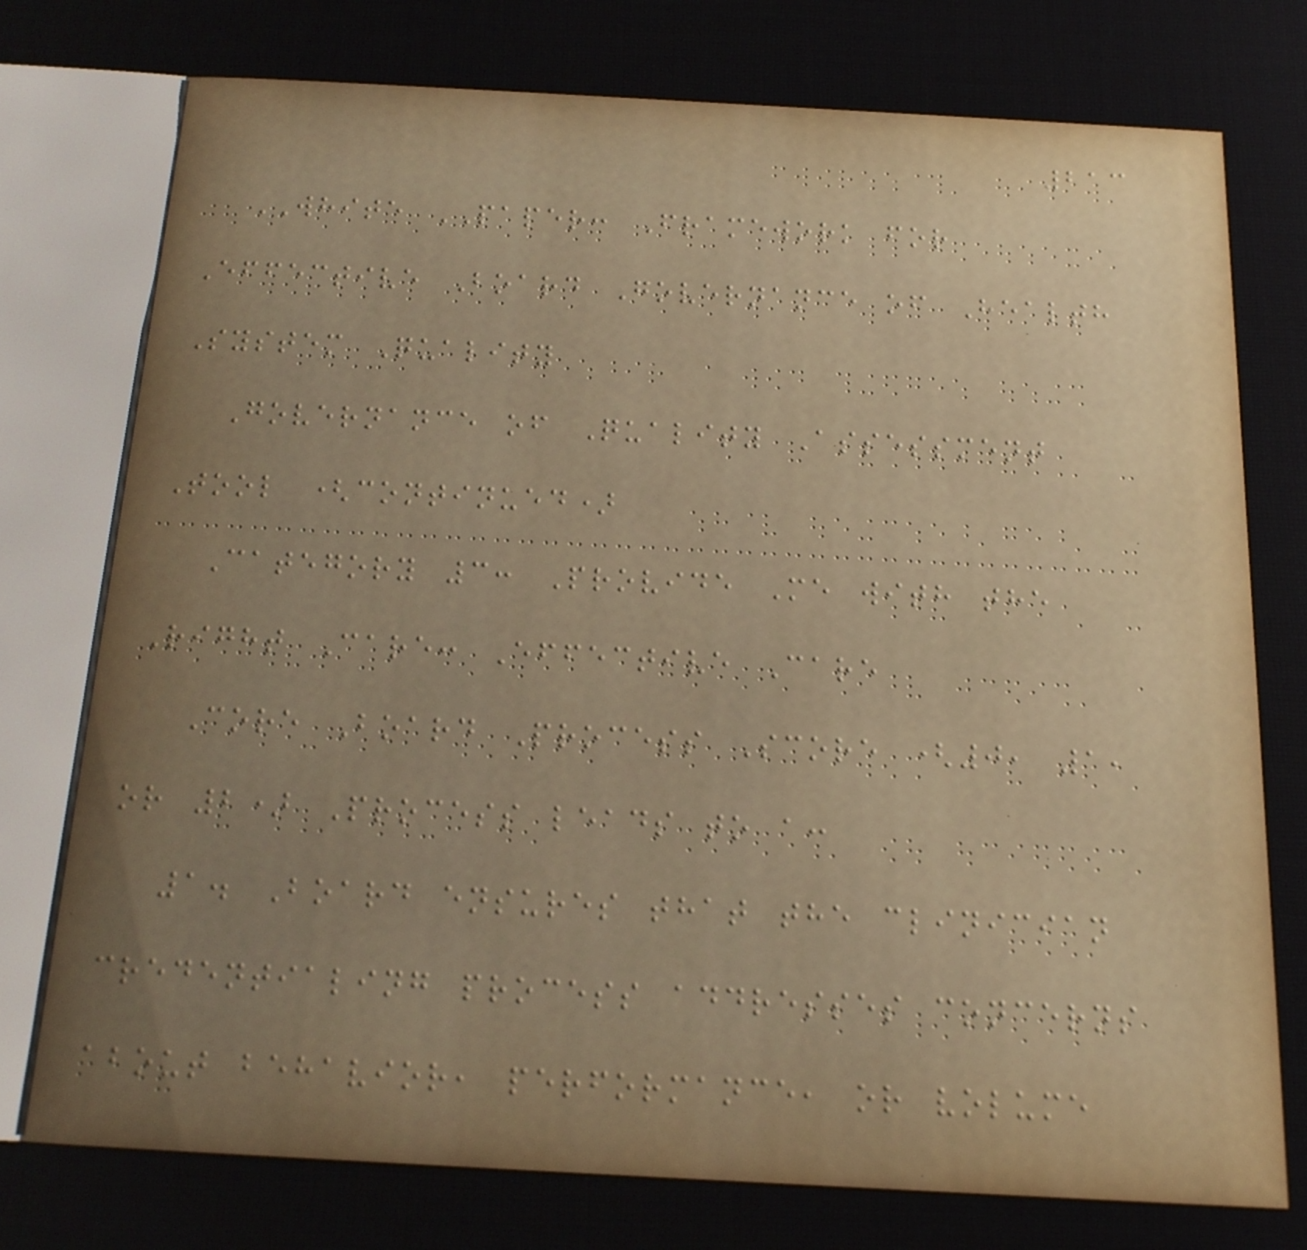213
WHITE PAPER: Framework for
Effective Board Governance of Health
System Quality
Governance of Quality Assessment
Tool (continued)
Category 3: Provide Me with the
Right Care: Effective Care
Core Board Process Score (0, 1,
or 2) Process leads to a:
1. Board ensures that the clinician
credentialing process addresses concerns
about behavior, performance, or volume
